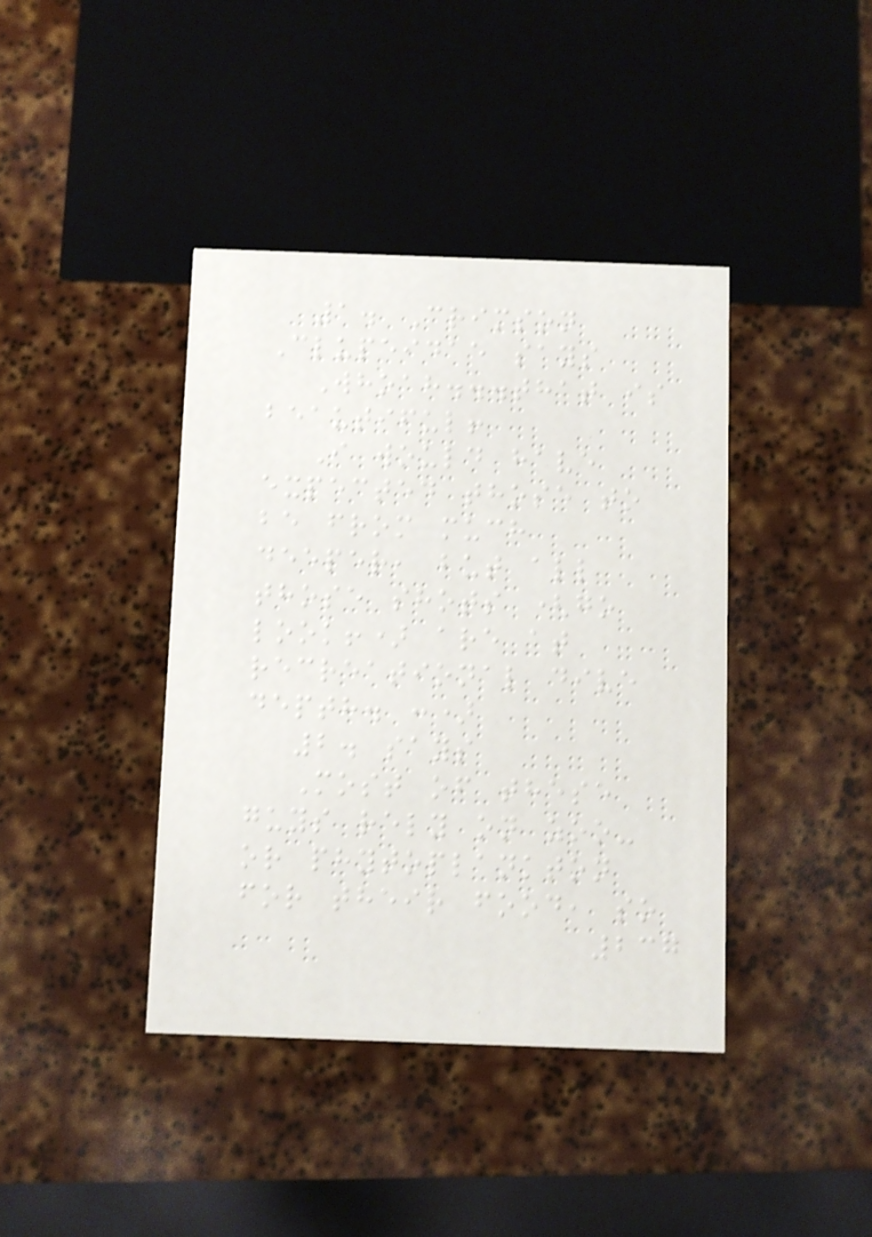1. Crimson
Clupeidae says
Whoah...that is
beautiful!
I would have
expected those to
be from much
deeper, but all
those shots (go
look!) are at
recreational dive
depth. :)
2. says
Most of these
guys rely on zoo-
or phytoplankton
for their food, so
237
